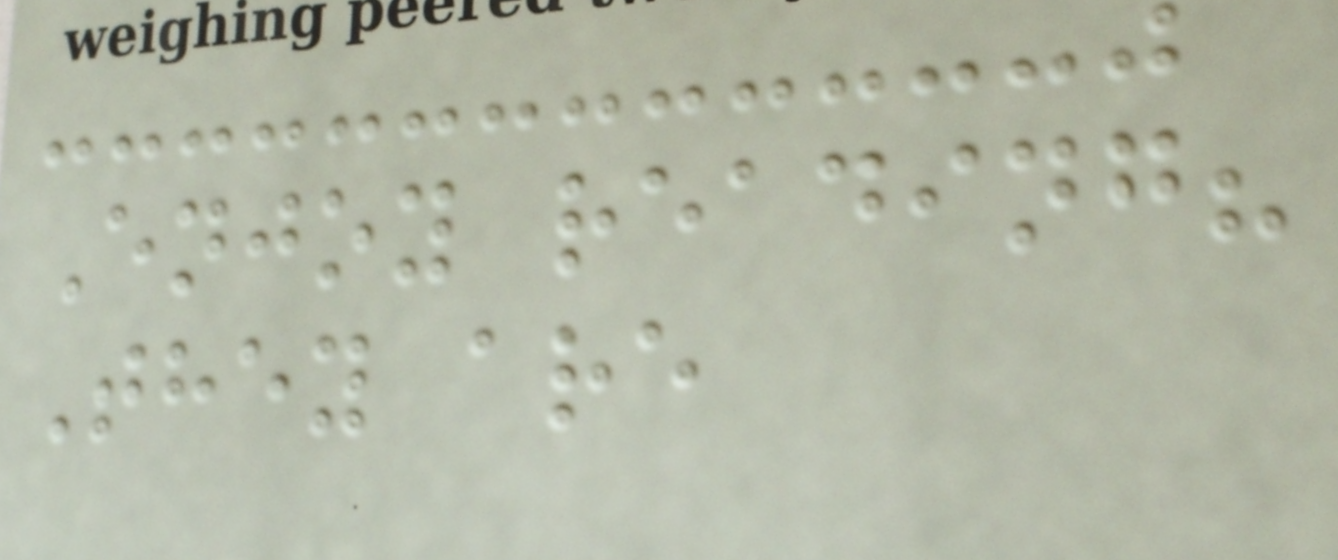Enjoy reading?
They are
